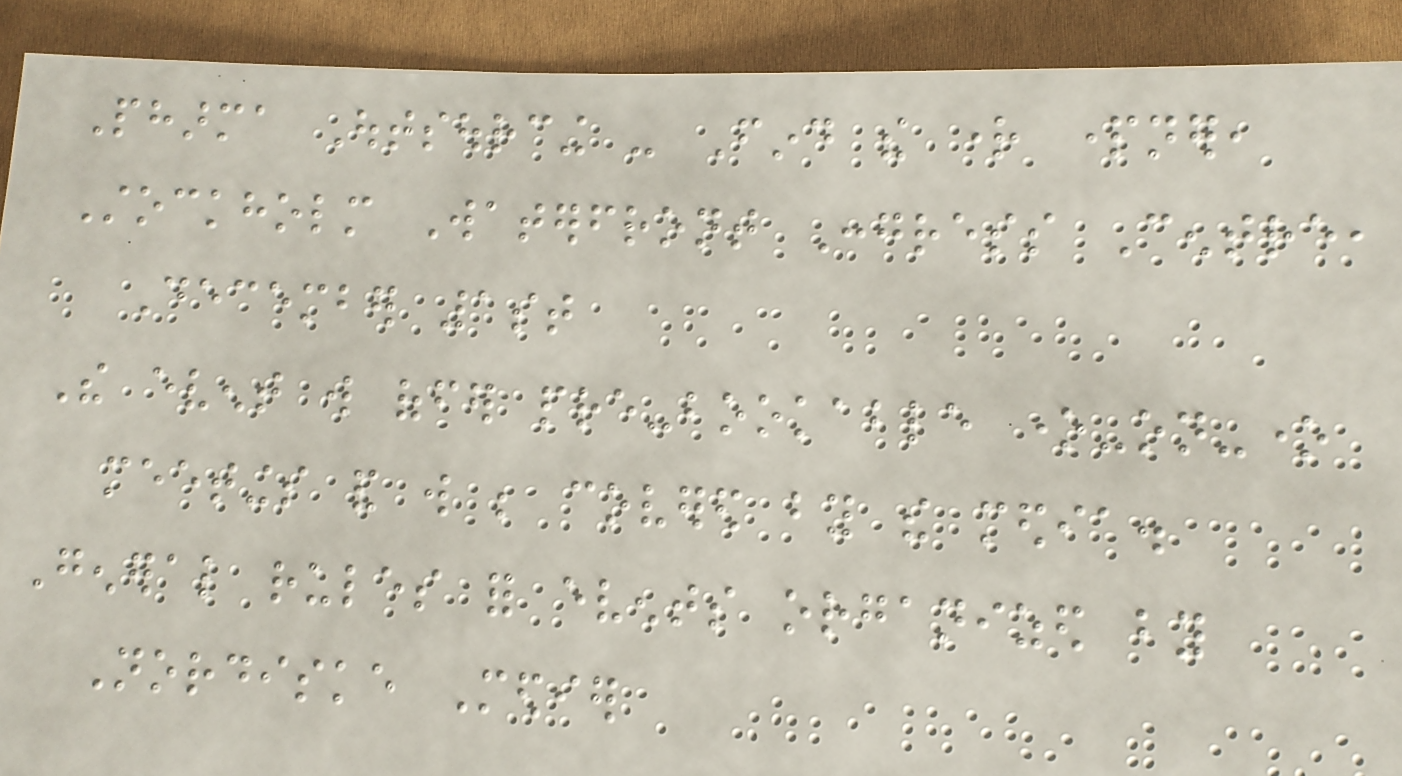Pharma Outsourcing - Find the right partner,
Stockholm Waterfront Congress Centre,
December 1st
The event will offer pre-bookable one-on-one
meetings and will be covered by the media.
General rules for events organized by
Nordiske Medier
